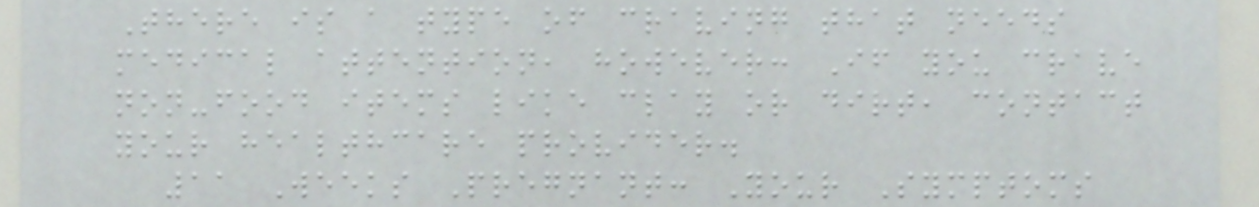There is a type of craving that needs
medical attention, however: If you crave
non-food items like clay or dirt, contact
your healthcare provider.
11 Weeks Pregnant: Your Symptoms
